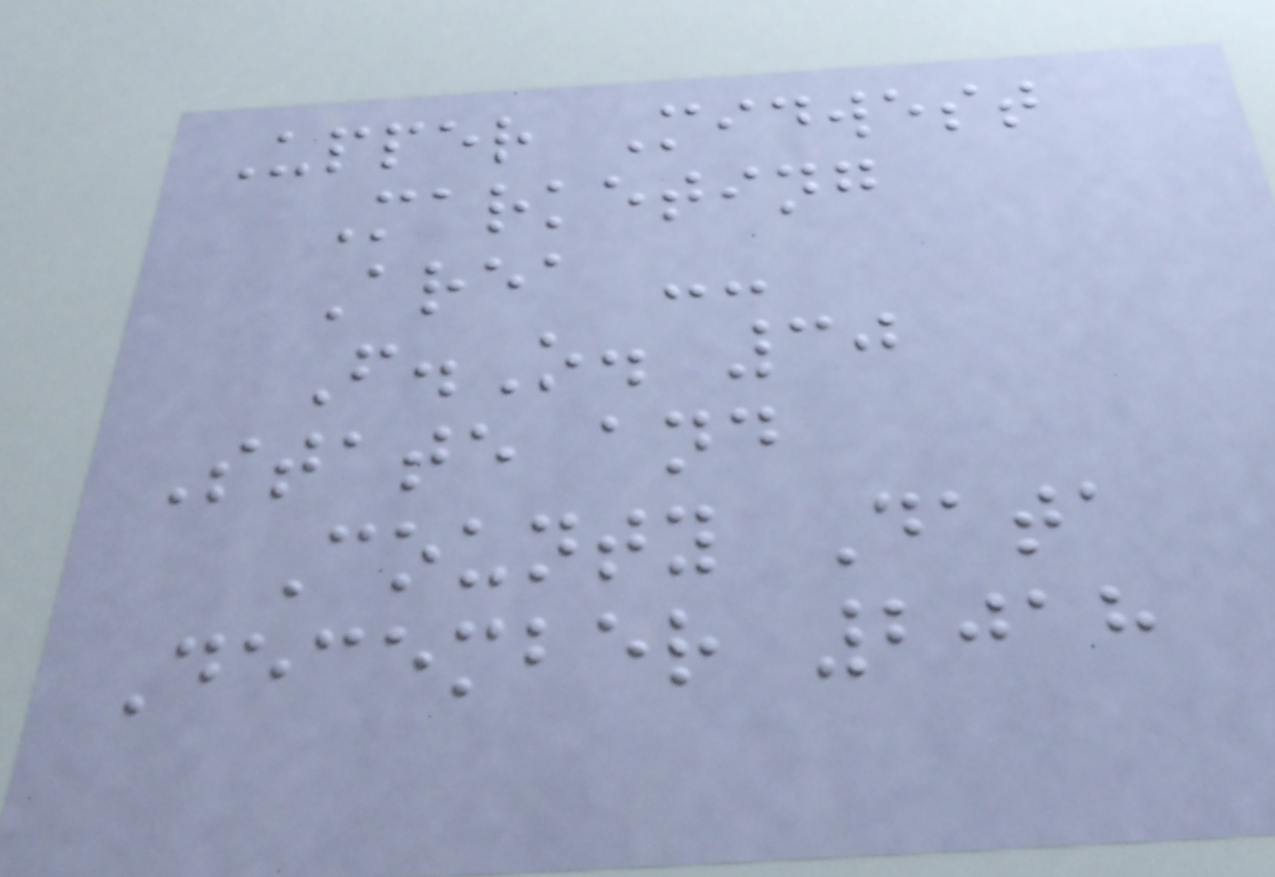Upper Midwest
Marketing
Area --
F.O. 30
State and
County Data
December 2018
